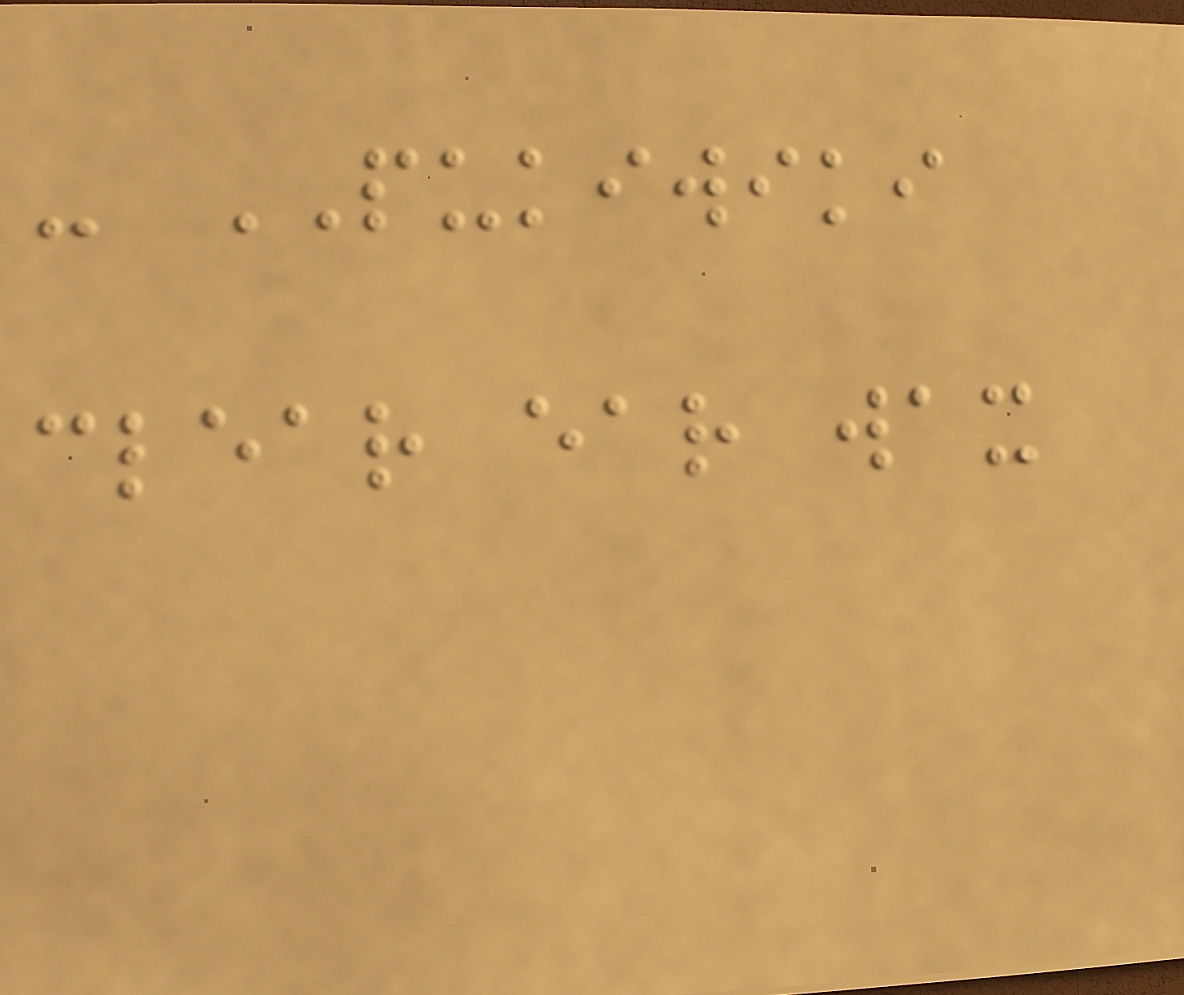- PUKIWIKI
clear ear wax
